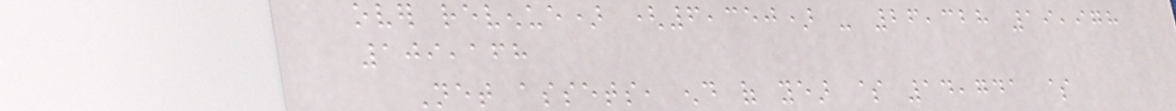over revenue) (6,350) - 26,328 19,978
109,168
Net assets, end of year $ 14,741 $
